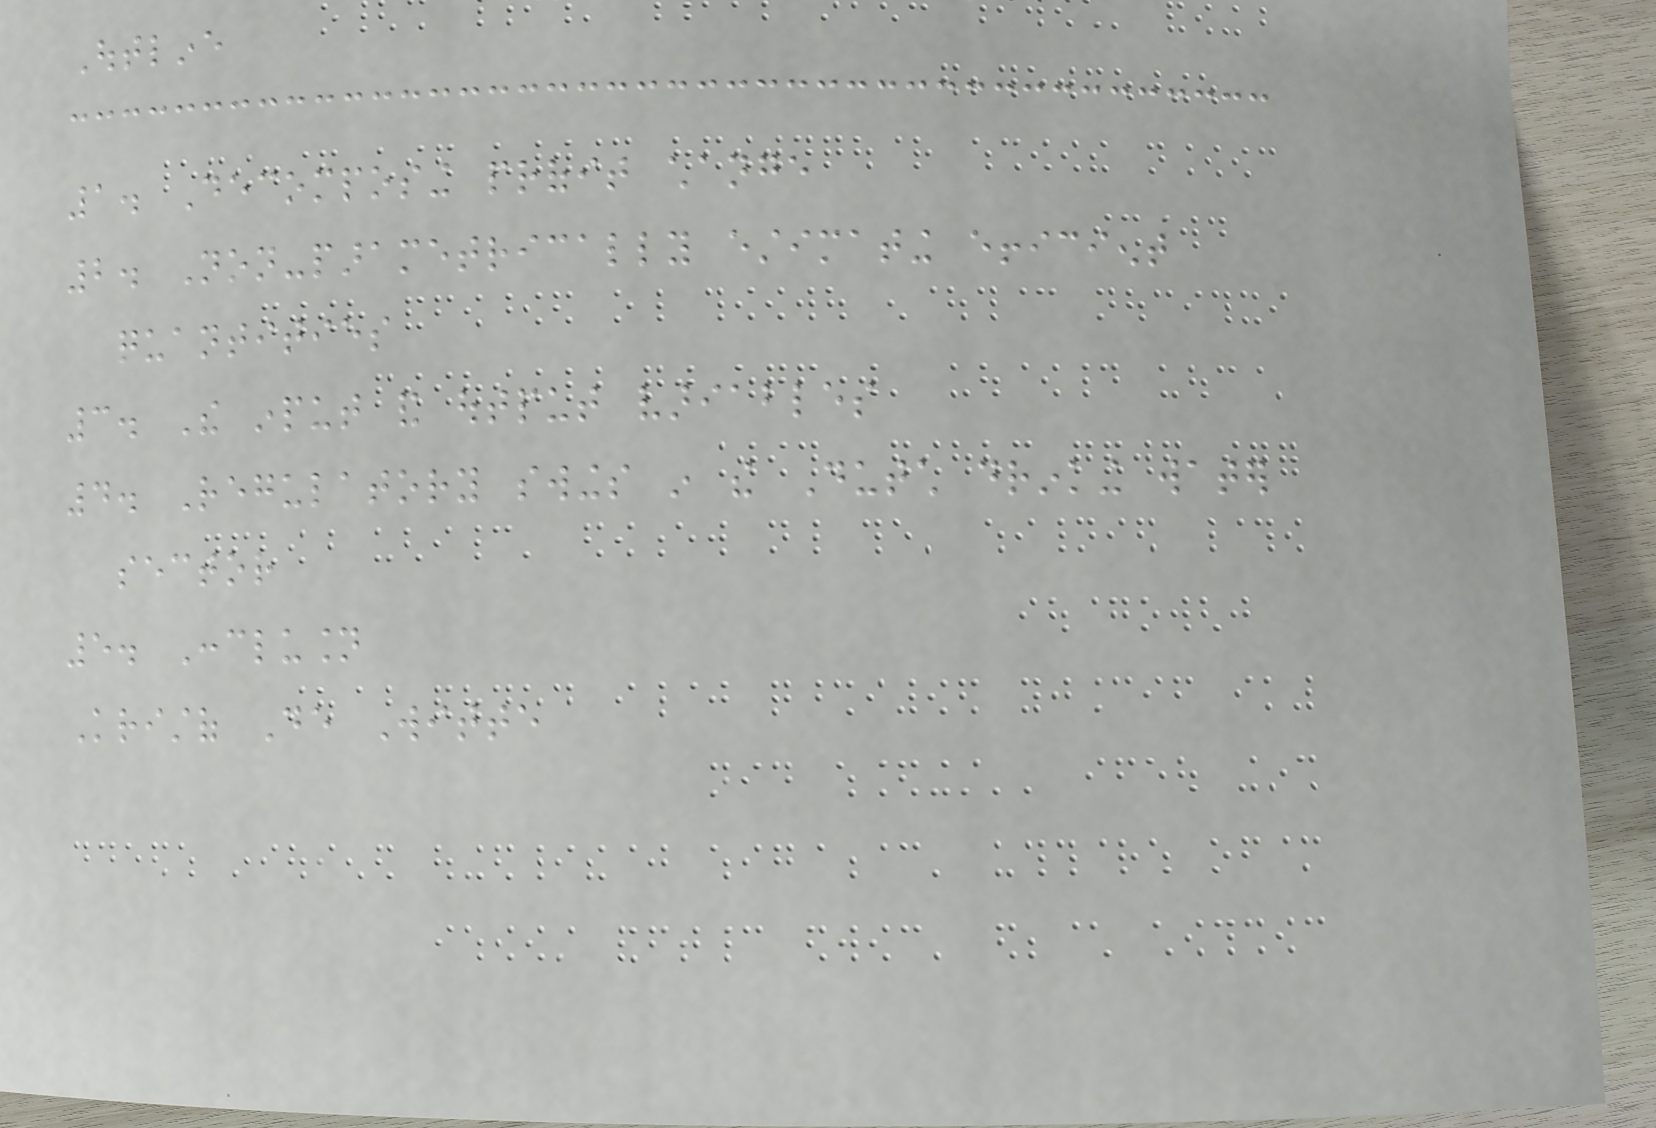Outline
1. Decomposing profit change
2. Non-parametrically estimating efficient
quantities
3. The input and output variables
4. Regulatory swings in the Dutch drinking water
sector
5. Conclusion
Kristof De Witte
